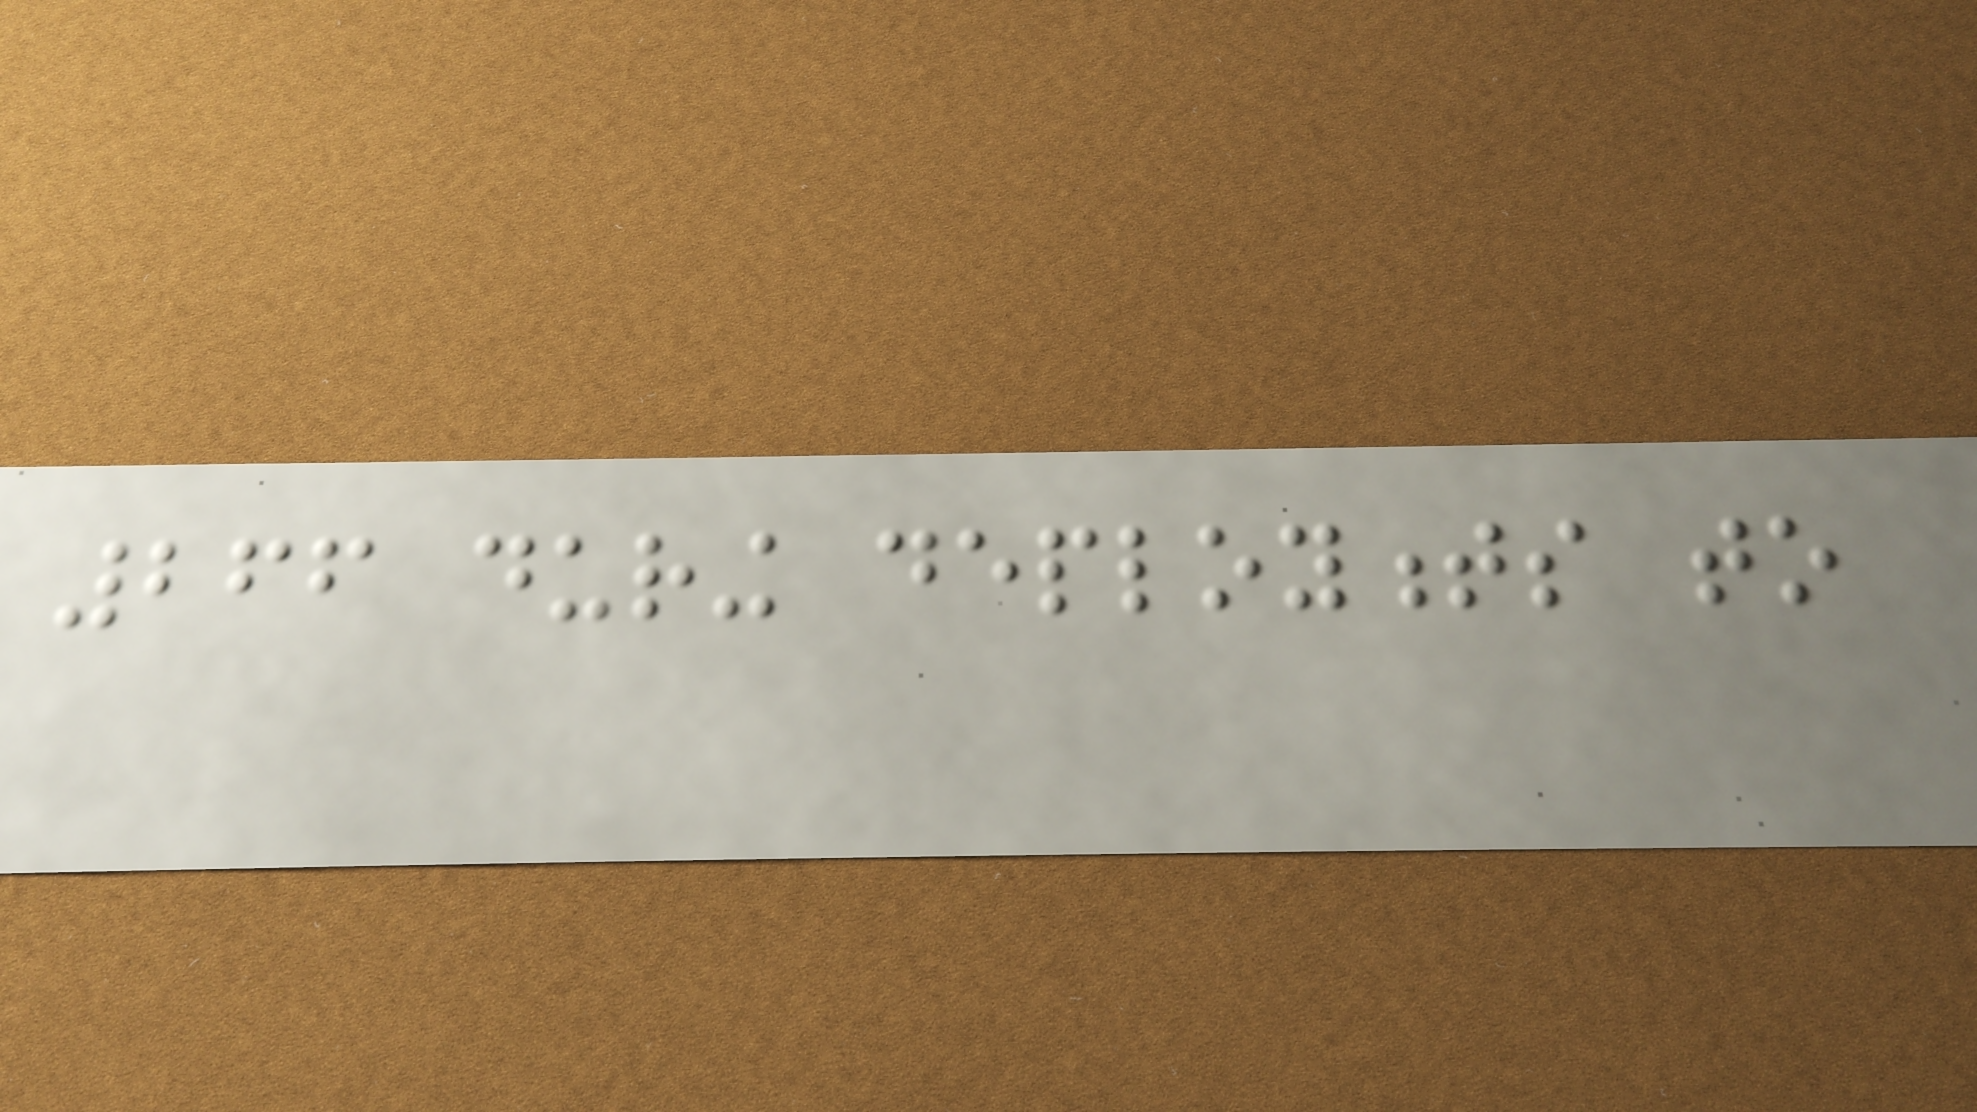266 during deployments to
